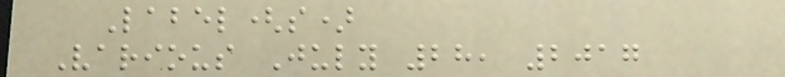Label(s)
Various July 28, 2017
